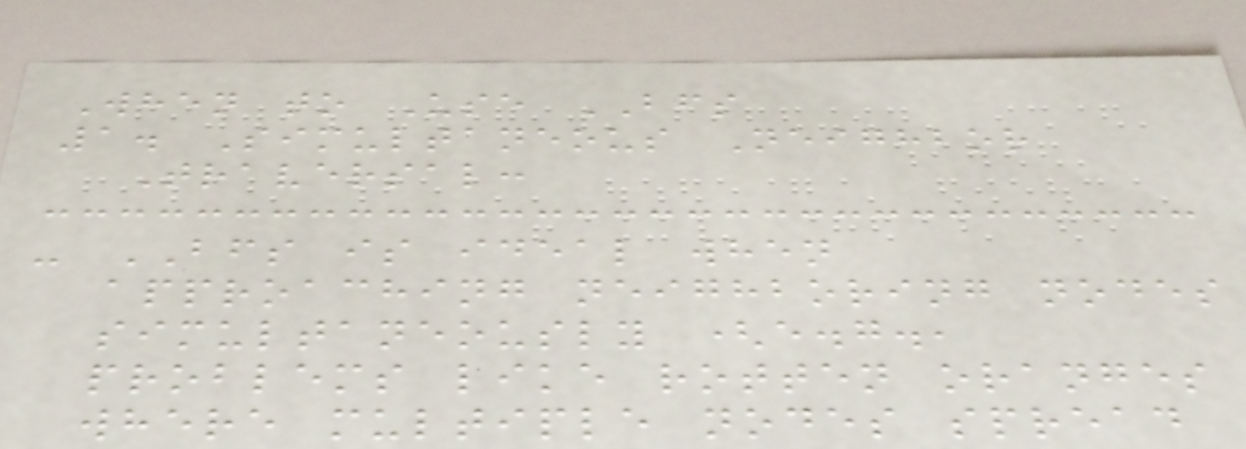When to Use BFS
1. Simultaneous Neighbor
Traversal:
- BFS is ideal when
approaching neighboring nodes
simultaneously (e.g.,
problems like rotten oranges
where multiple nodes spread
